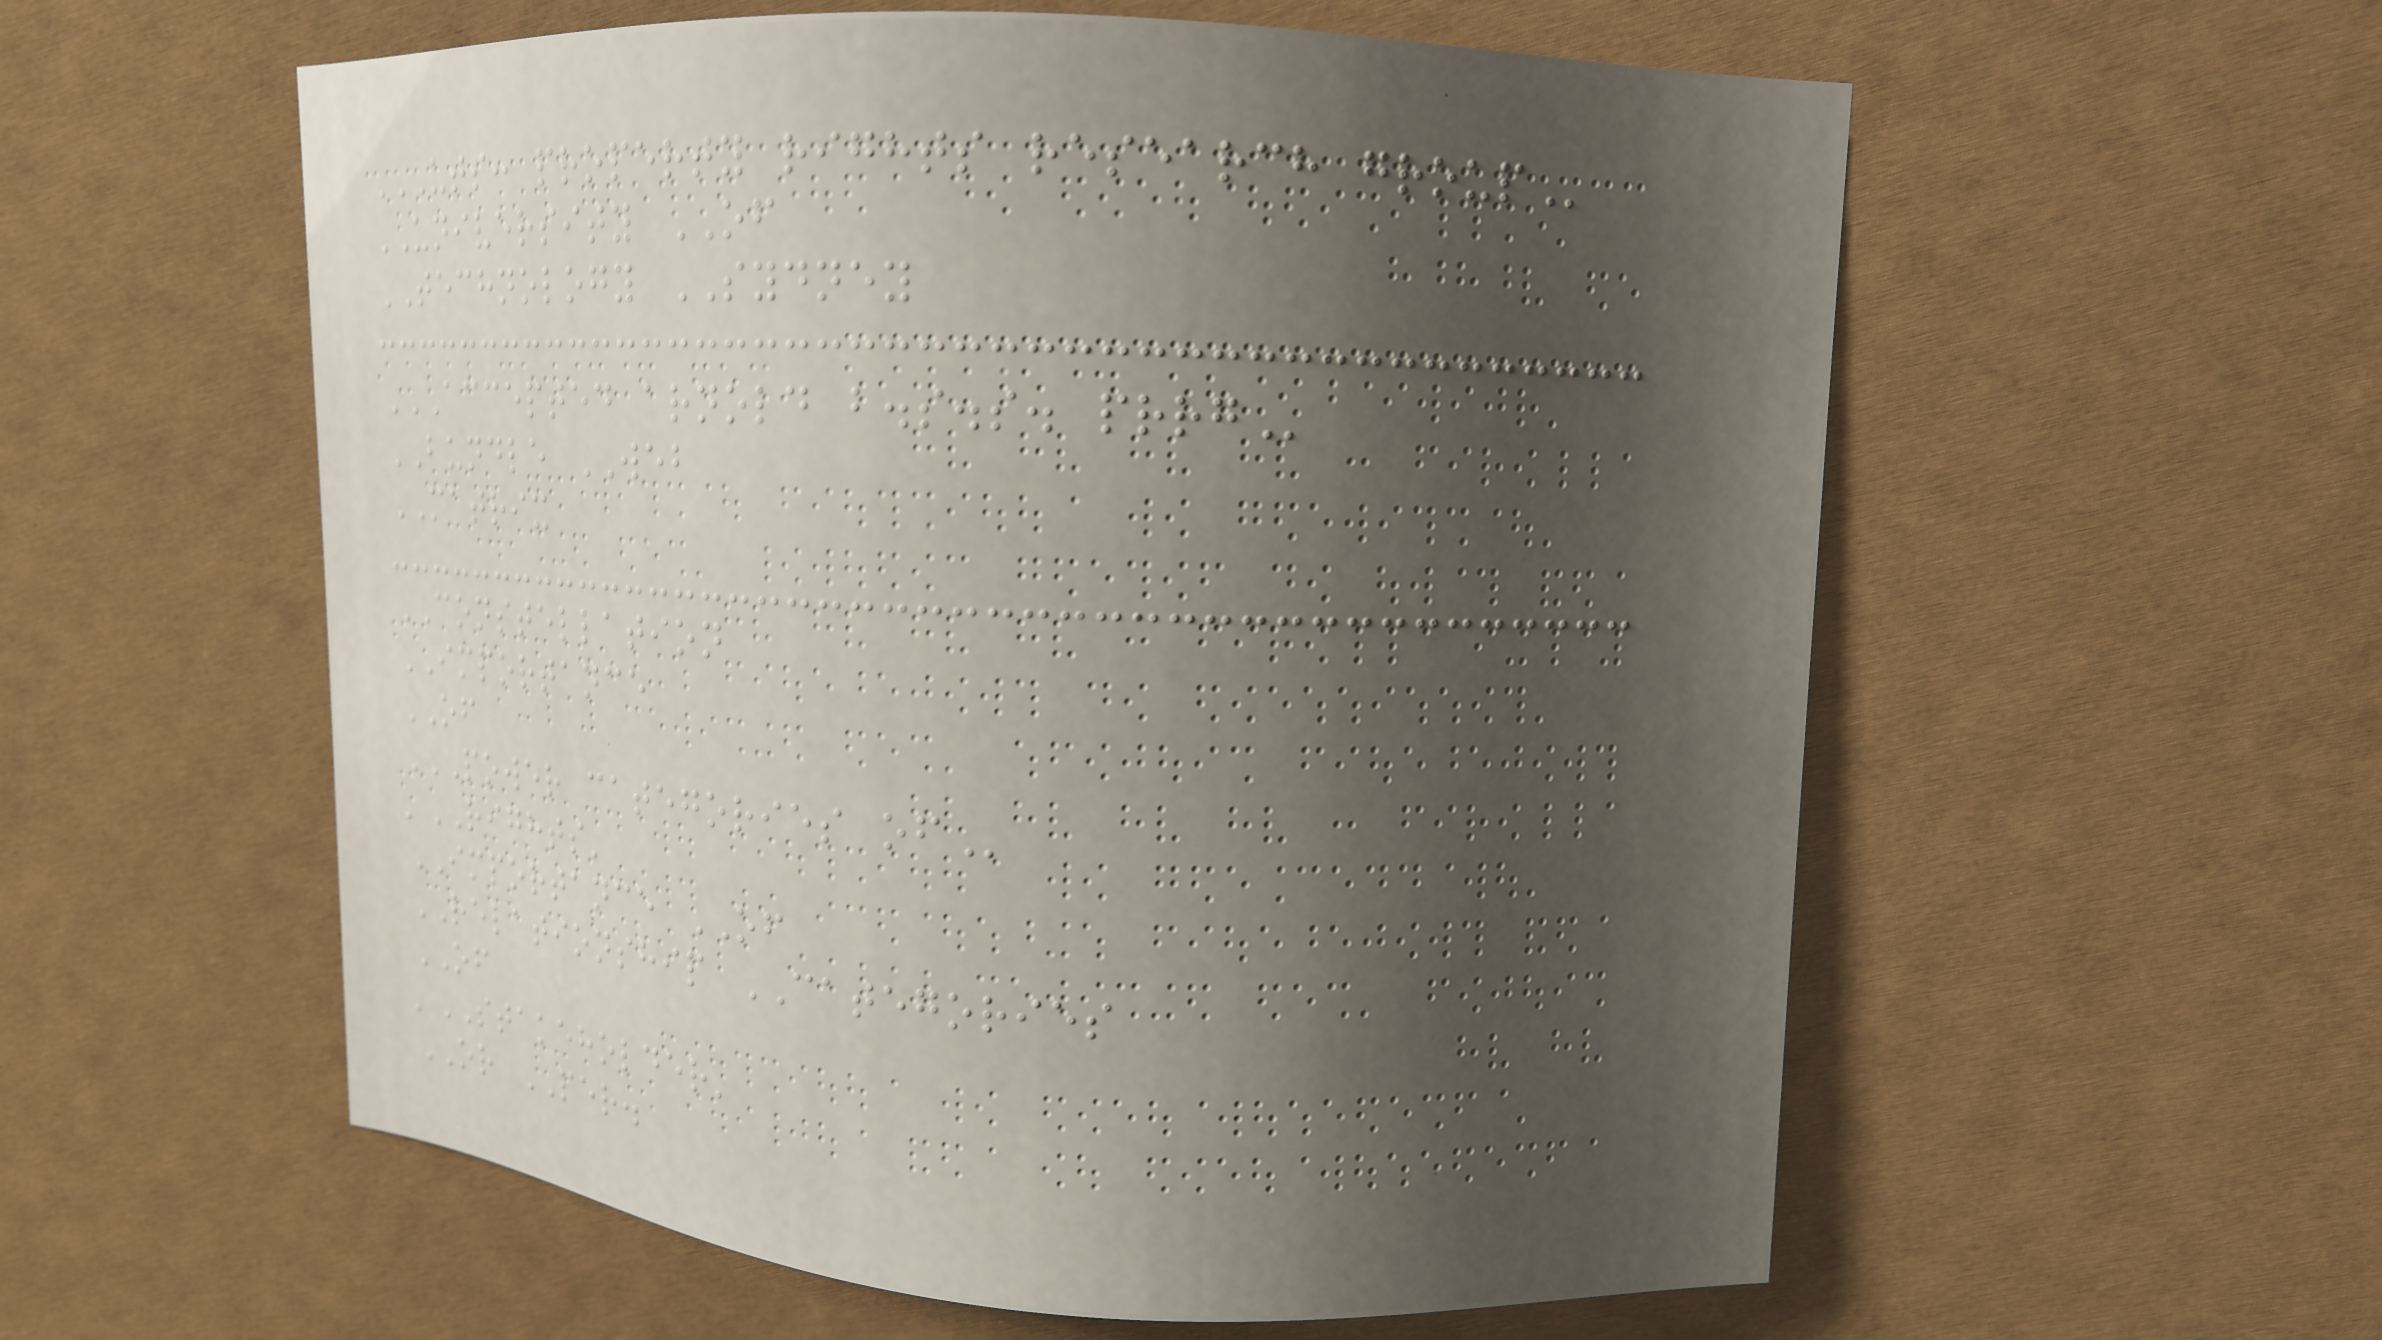UTS: PROPERTY RIGHTS RESEARCH GROUP
UNIVERSITY OF
TECHNOLOGY SYDNEY
ACCEPTED ARNOLD B.S.S. PRRG
BUNDLE WEB
MATRIX
CONSTELLATION
IMPORTANCE
OF
POWER CATEGORIES OF
'RIGHTS'
IMPORTANCE OF
RELATIONSHIP CATEGORIES
OF
'STAKEHOLDER'
OR PER.
